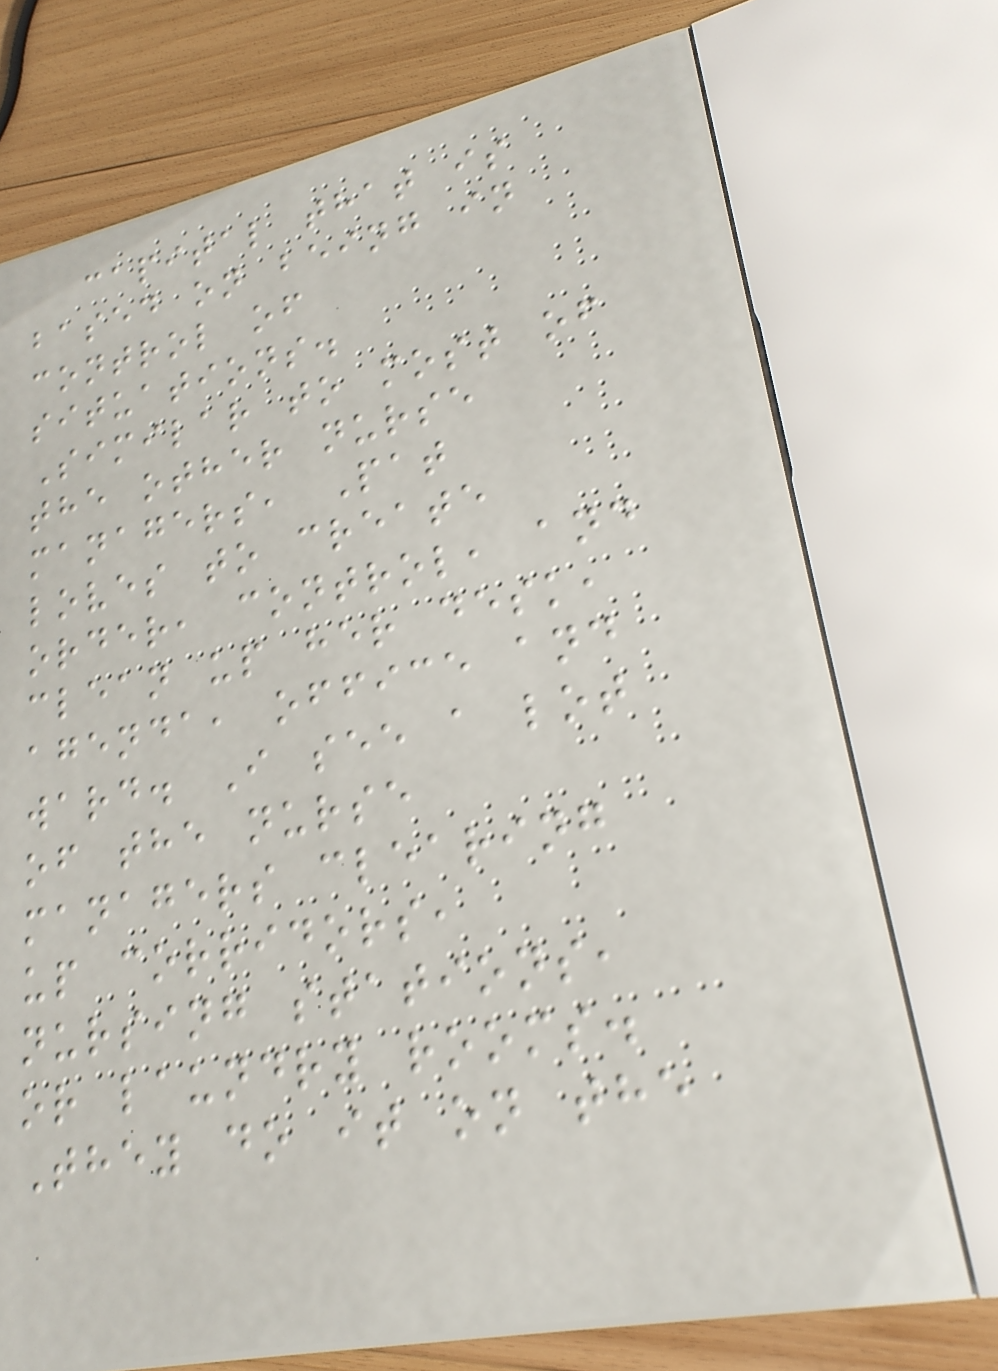capital that is
based on being in
control of
situations.
Similar to most of
the other nurse
managers, Pat
loves to create
order, control, and
clean up her desk,
agenda, office and
ward. I see a lot
of the nurse
managers clearing
up corridors,
nursing stations,
or laundry rooms.
They do it on the
